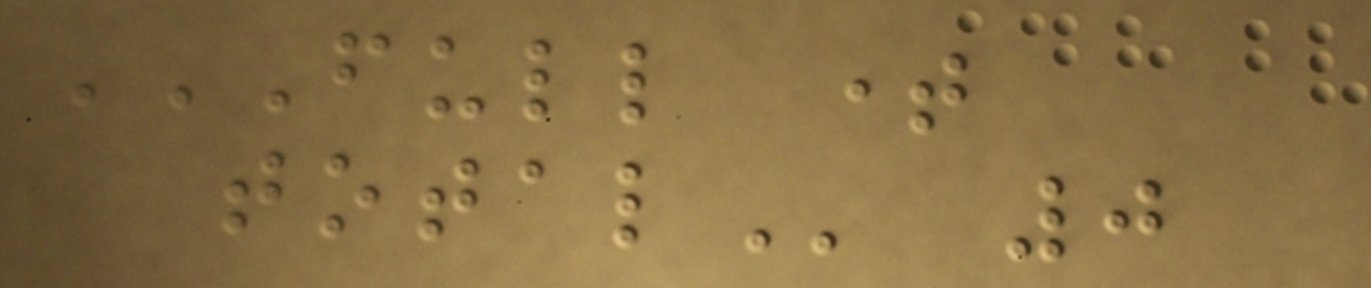FULL TIME
TOTAL 0
